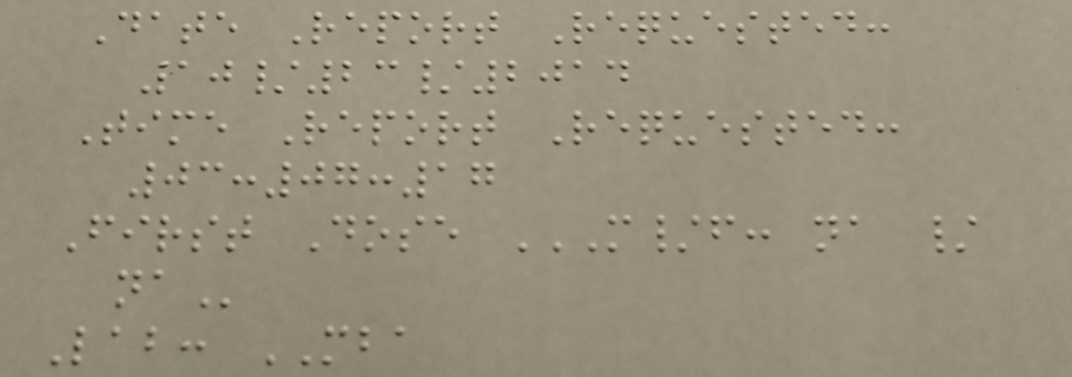Date Report Requested:
10/23/2014
Time Report Requested:
03:07:17
First Dose M/F: NA /
NA
Lab: MBA
